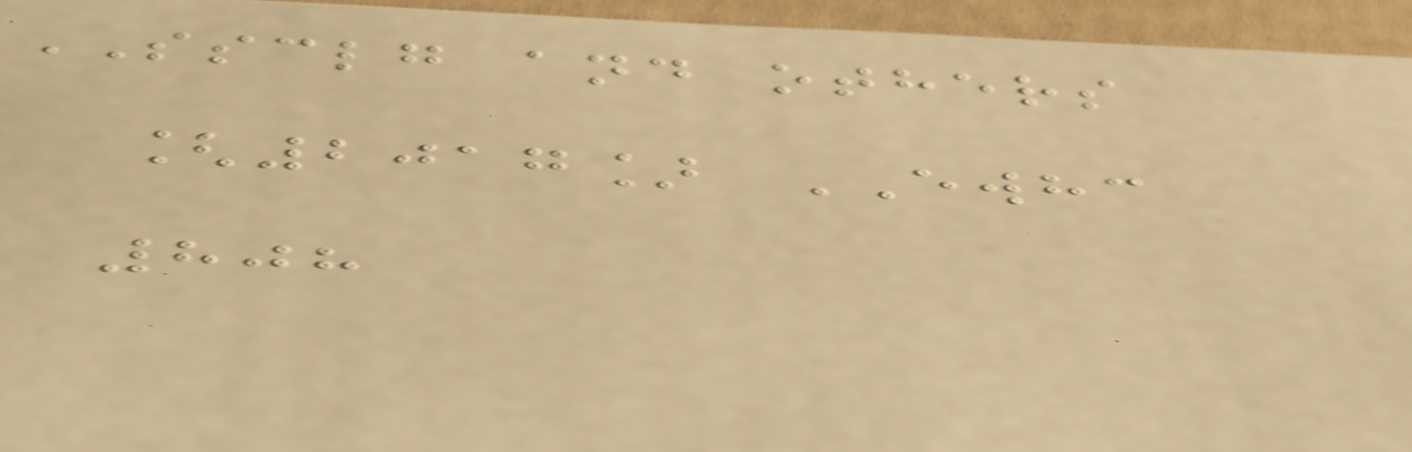SSCLG and others
[2017] EWHC
808
